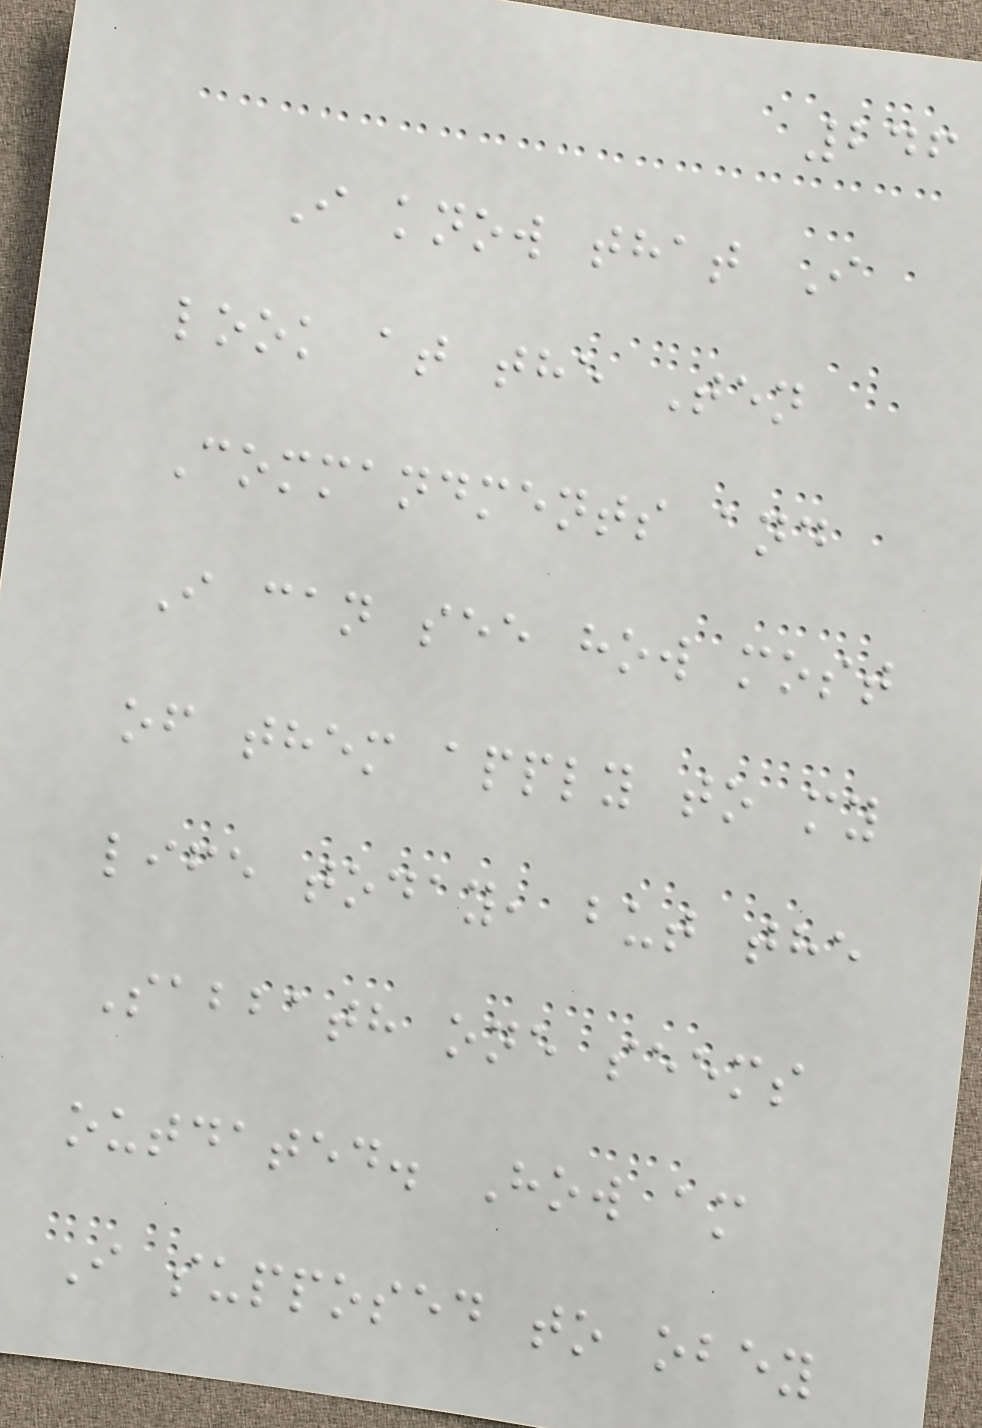246
I know that I
look at the Ten
Commandments and
I can see how most
of them apply to my
life today, but the
Sabbath one seems
outdated. How am
I supposed to obey
